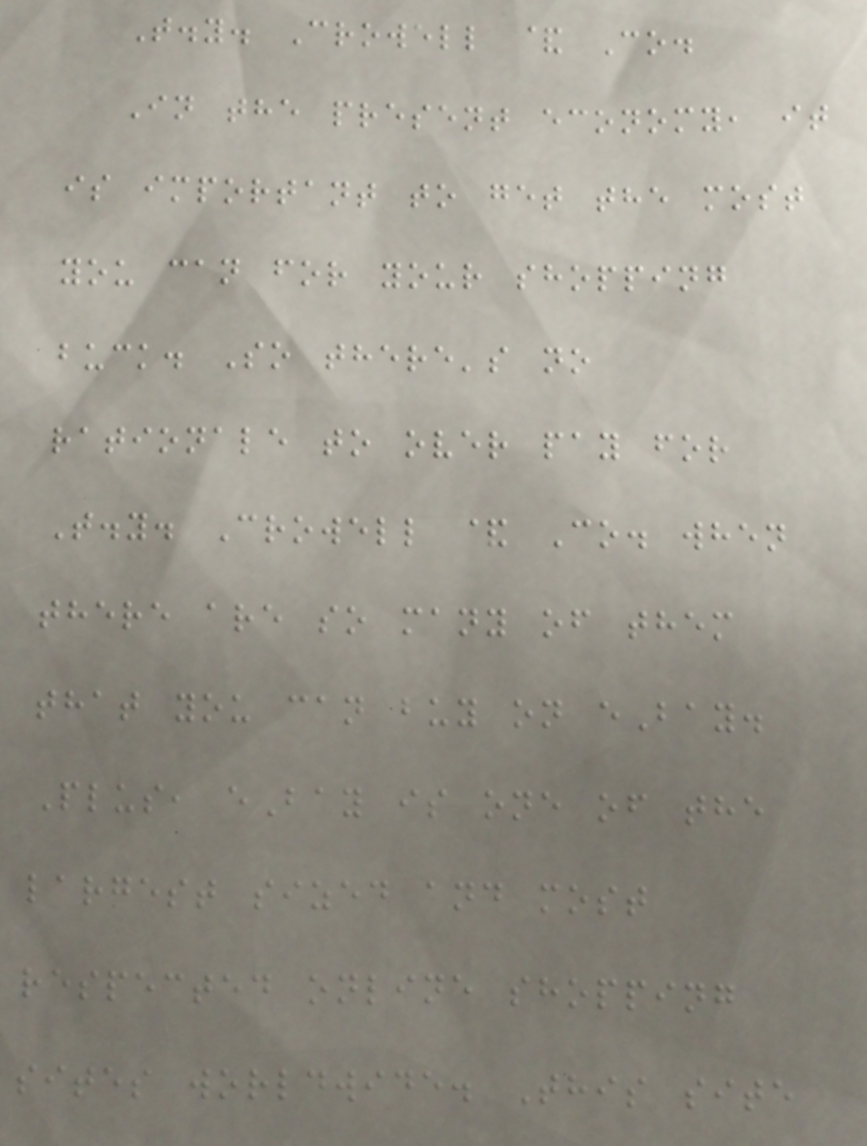T.y. Crowell & Co.
In the present economy, it
is important to get the most
you can for your shopping
buck. So there's no
rationale to over pay for
T.y. Crowell & Co. when
there are so many of them
that you can buy on eBay.
Plus, eBay is one of the
largest sized and most
respected online shopping
sites worldwide. This site
